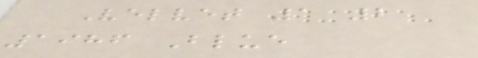Velvet 1 2
1986 Blue
